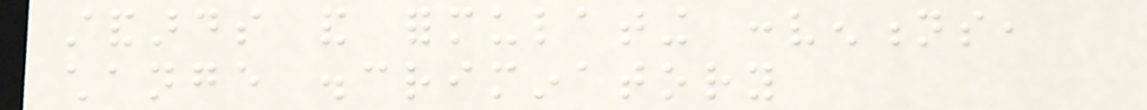standards and formulating conventions,
change discriminatory
